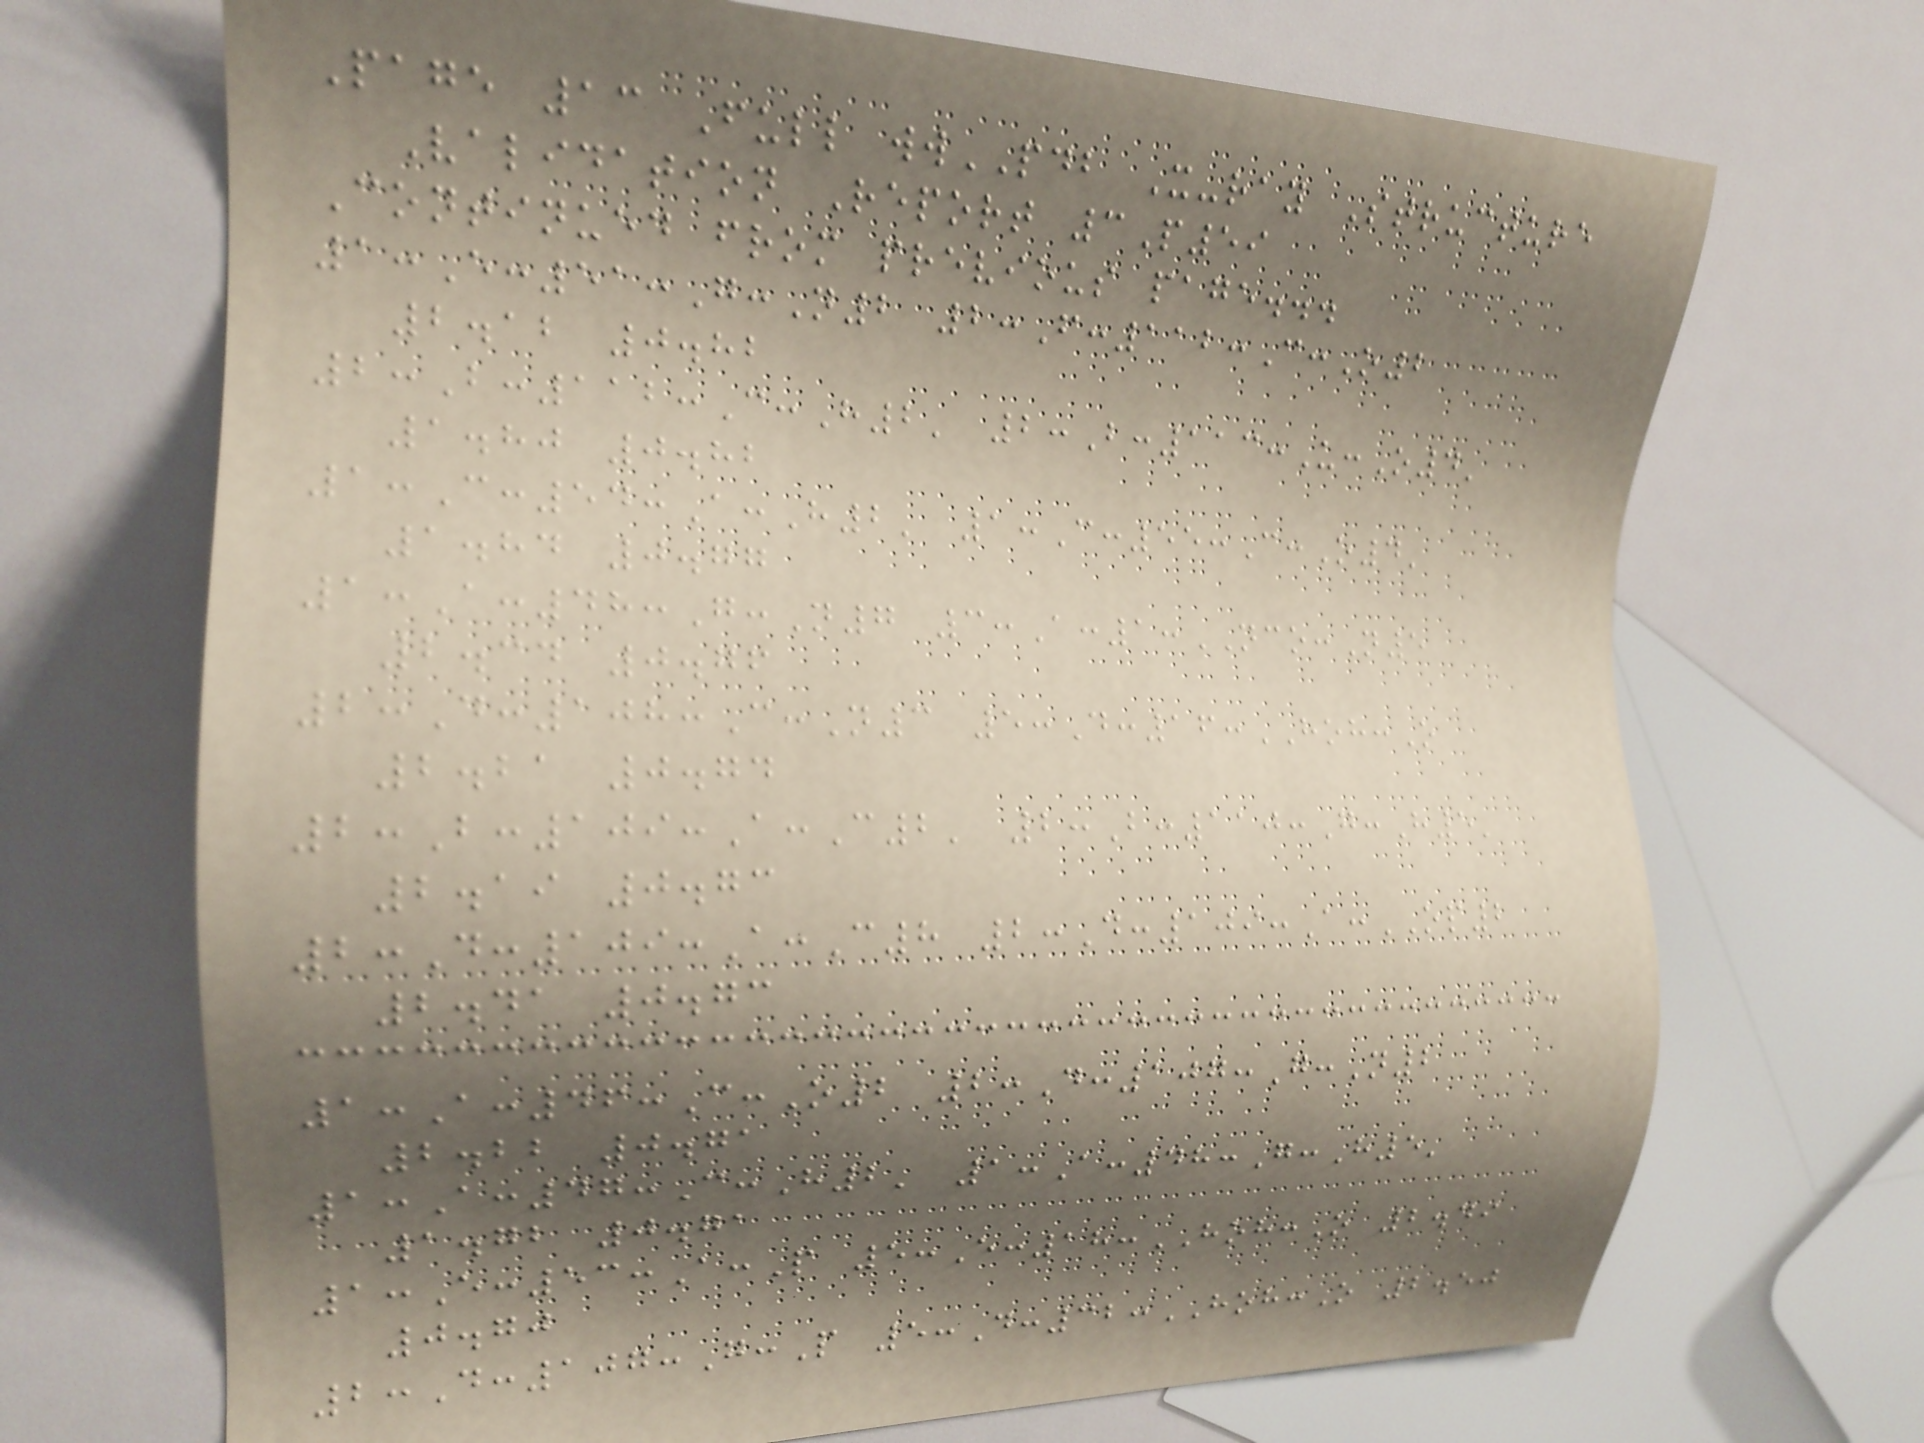Page 13 Full wwPDB X-ray Structure
Validation Report 3P59
Continued from previous page...
1:E:51:G:N2 2:F:112:C:O2
2.12 0.82
2:B:112:C:H2' 2:B:113:U:O4'
1.80 0.82
1:C:54:A:H2' 1:C:55:C:O4'
1.84 0.77
1:A:48:G:N7 3:A:1:NCO:N5
2.34 0.76
2:D:108:C:N3 5:D:16:HOH:O
2.21 0.74
2:B:109:A:C2' 2:B:110:G:H5'
2.19 0.73
2:D:109:A:C8 2:D:109:A:OP2
2.41 0.73
1:A:46:C:O2 2:D:107:G:N2
2.22 0.71
1:A:47:C:H2' 1:A:48:G:H5'
1.72 0.71
1:E:53:A:P 5:E:18:HOH:O 2.49
0.70
2:D:107:G:P 5:D:32:HOH:O 2.50
